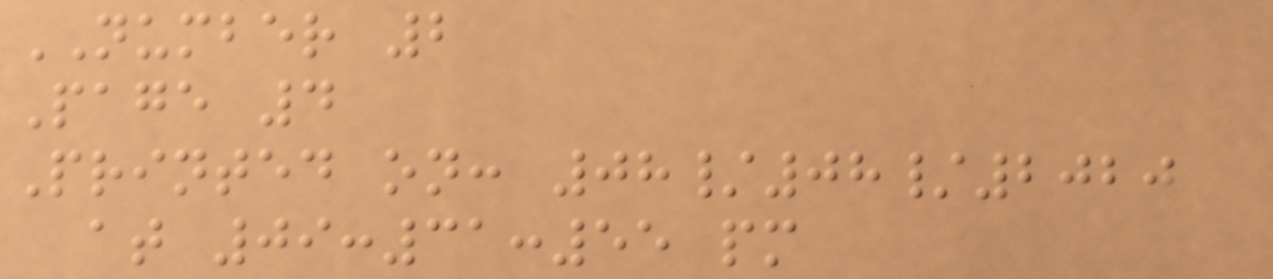NUMBER 2
Page 4
Printed on: 08/08/2020
at 09:31:55 pm
